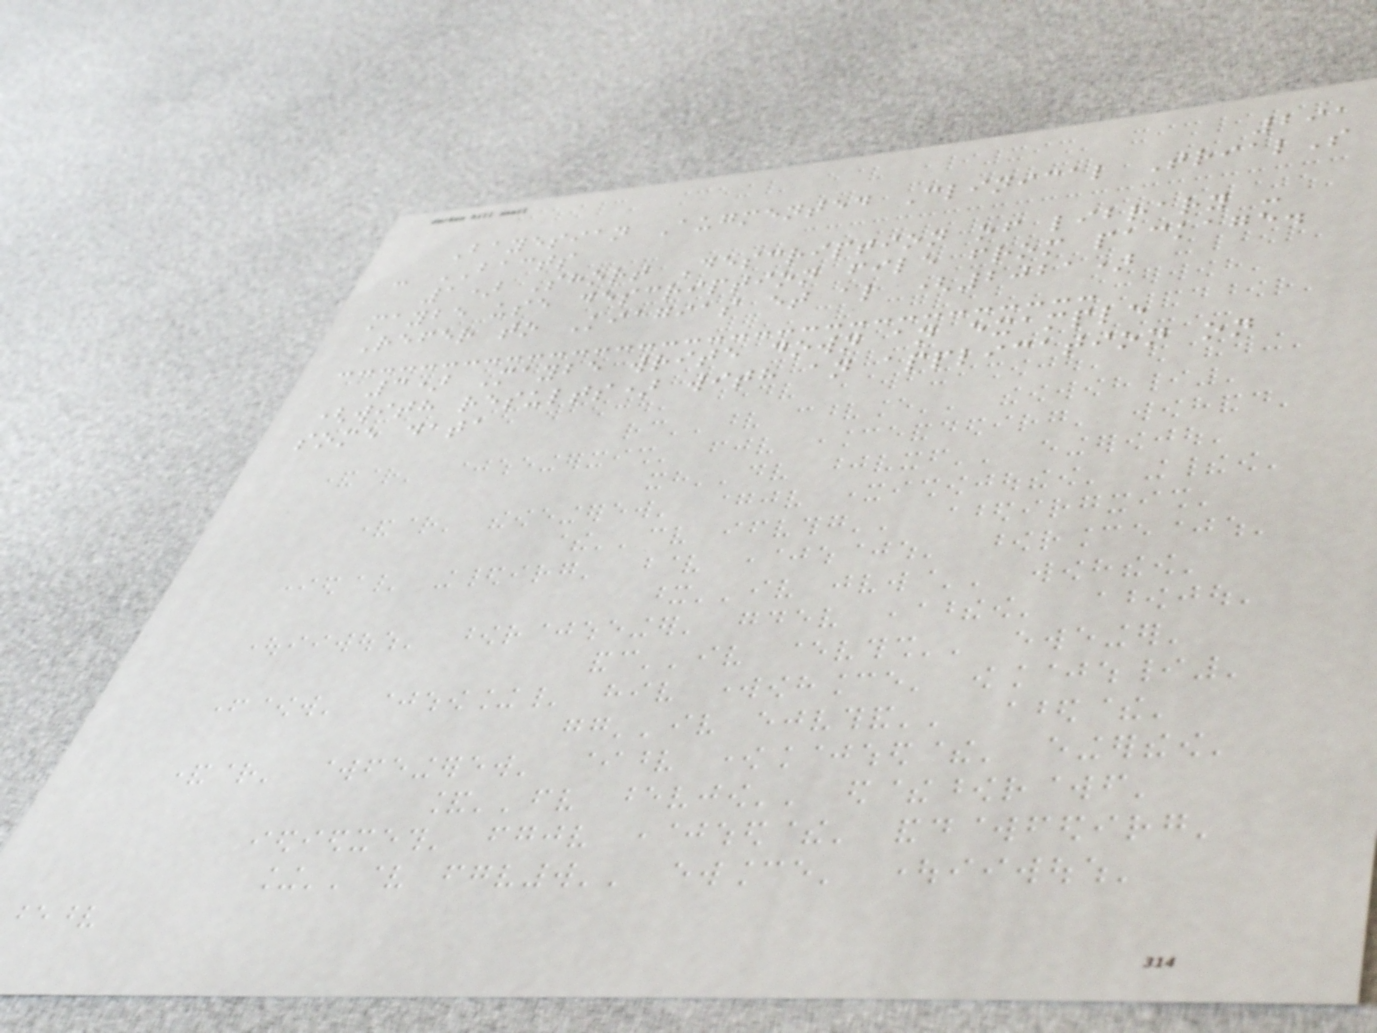291
Bayesian Augmented Clinical TrialS
- BACTS
1) Short Description of library -
maybe use description file from package.
Refer to Kiagias et al (2021)
3) Maybe write down an example
(with results) with an application on
some data
